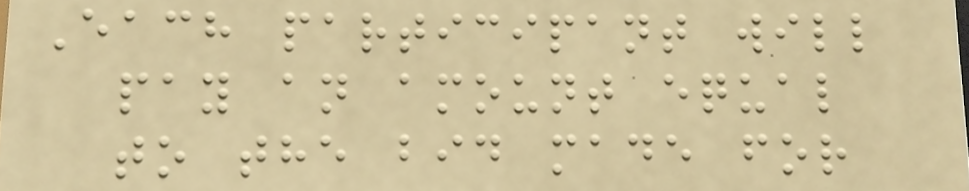Each participant will
pay an amount equal
to the bid made for
